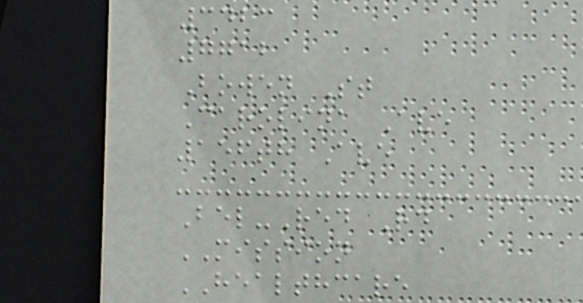3423
7712
Bowen St
Carolina Ave
156th Ave
Bel-Red Rd
MISSION
HEALTHCARE
